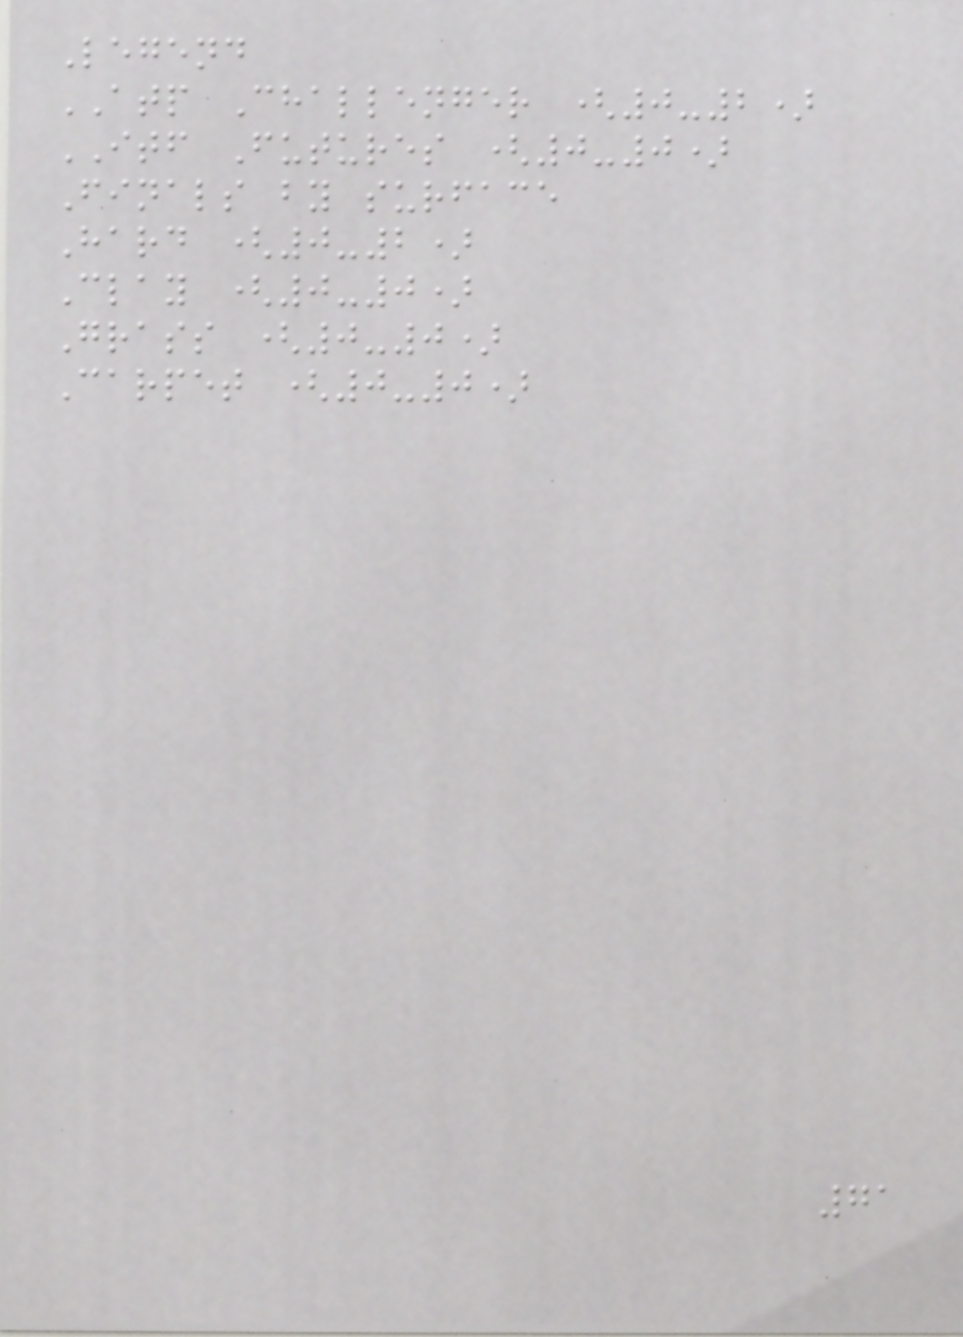Legend
ATP Challenger (0-2)
ITF Futures (0-0)
Finals by surface
Hard (0-2)
Clay (0-0)
Grass (0-0)
Carpet (0-0)
71
